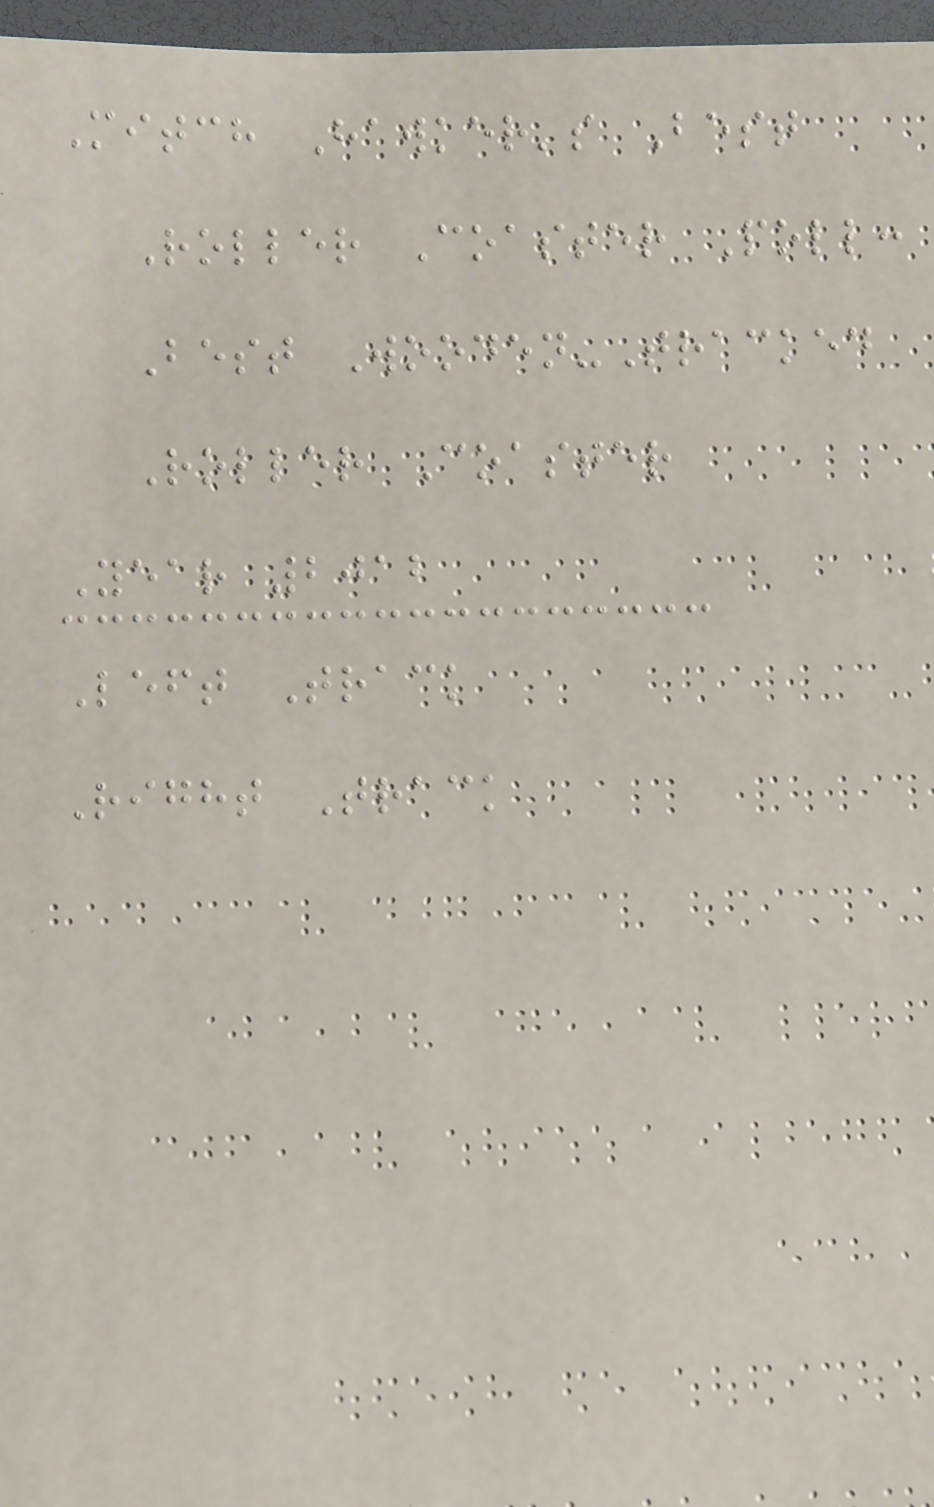Mitch Hawker's Best
Roller Coaster Poll:
Best Wooden-Tracked
Roller Coaster
Year 2012
Left Track
Right Track
